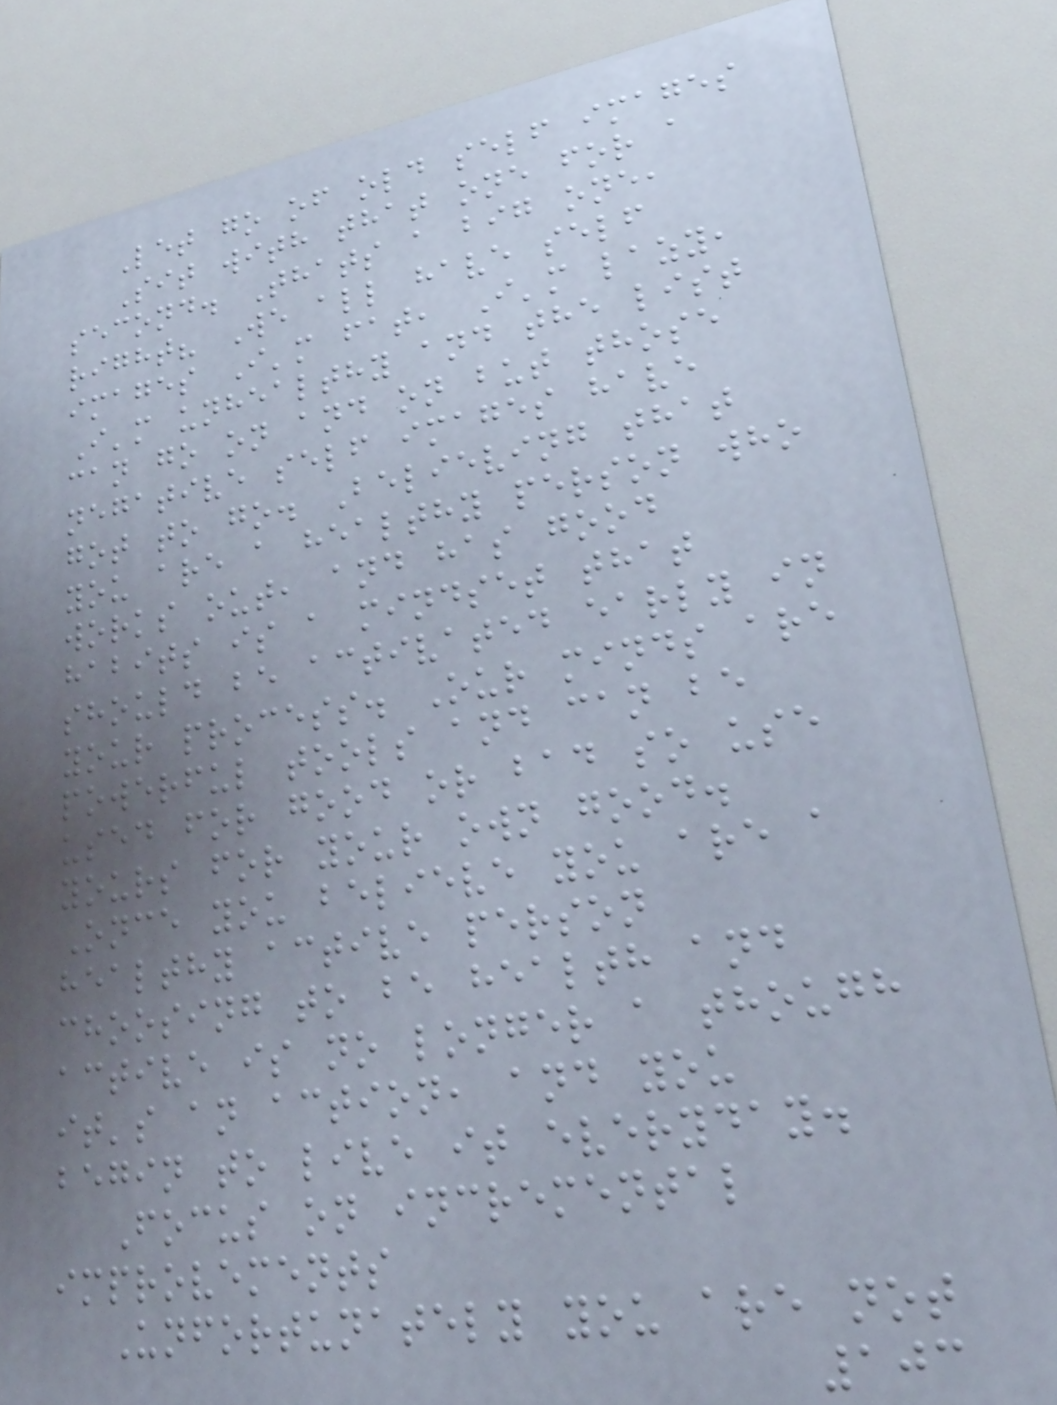Let go of old self images
Sit with that one for a
second. Thats a big one,
right? We all have self
images I'm fat, I'm lazy,
I'm unhealthy and the list
can go on and on but those
negative self images have
got to go. Believing that
you are a healthy person who
works out, and has good
habits is a mindset that
should be activated early in
your process. Our minds are
powerful tools and can be
used for good or bad so use
yours for your own good.
Once you believe you are a
healthy active person
choosing to be health and
active is no longer a though
it's an action, and you
begin to live it everyday.
Focus on incremental
improvements
Unfortunately you are not
103
